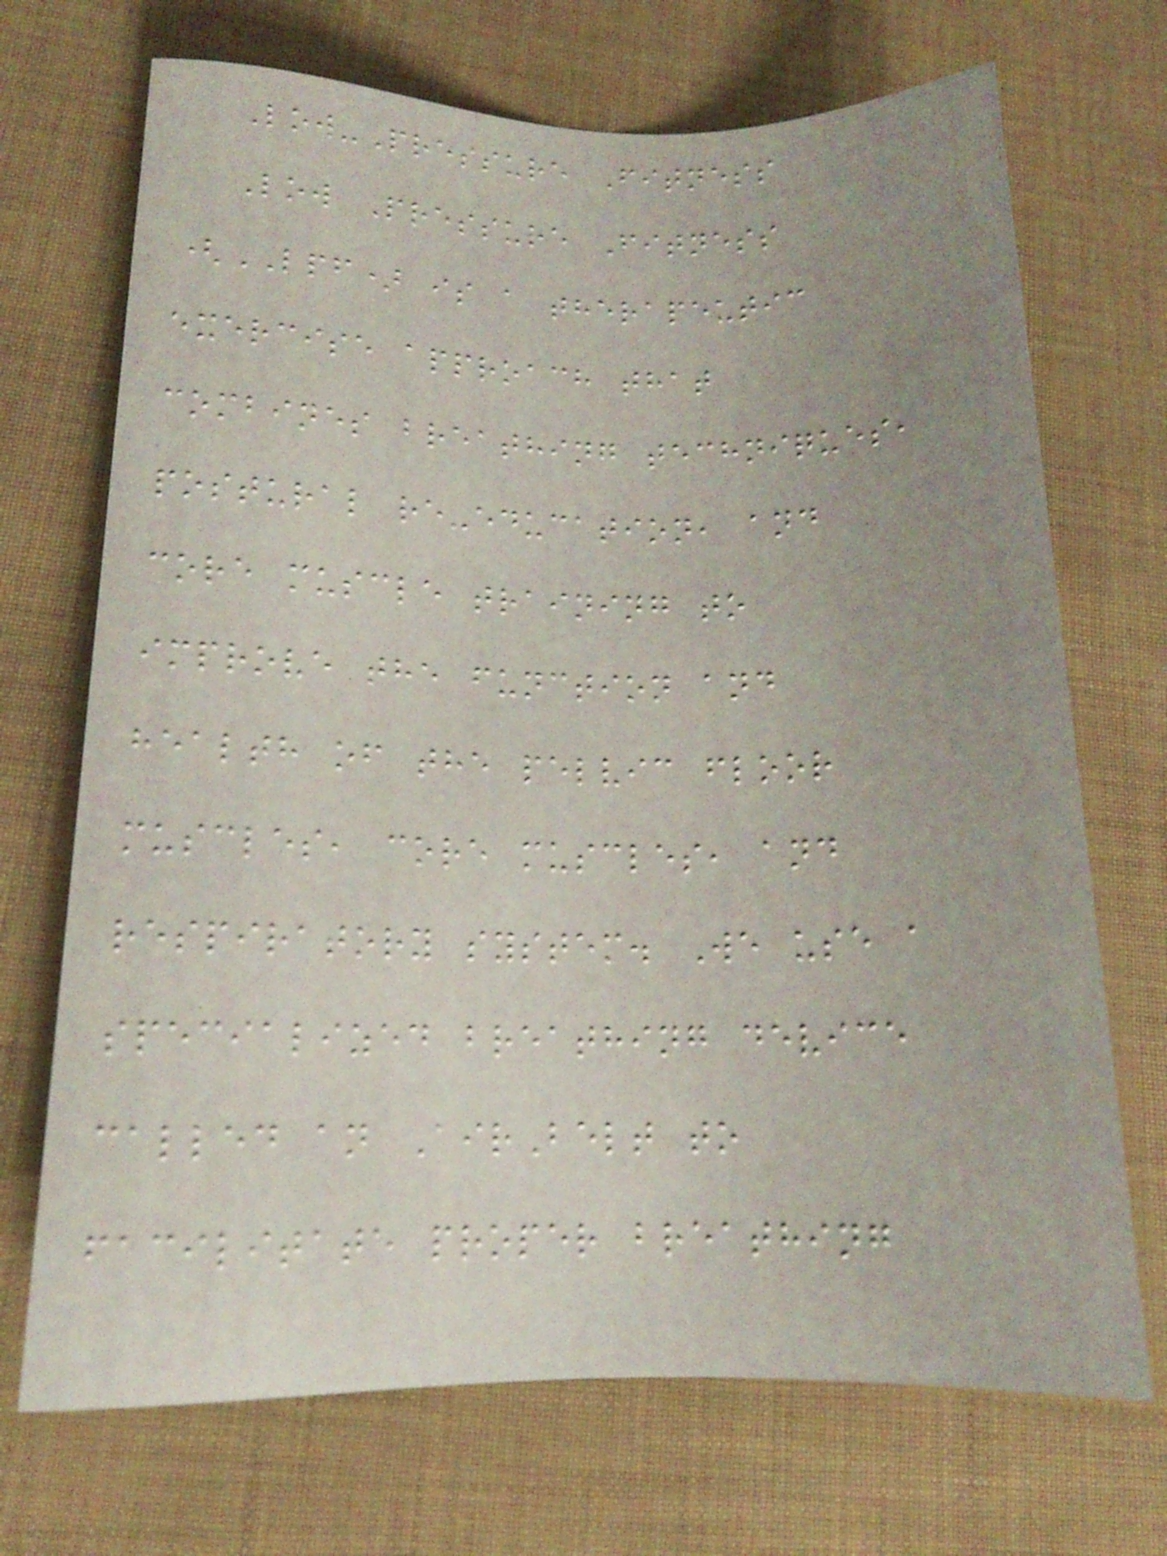Low-Pressure Fitness
Low Pressure Fitness
(LPF) is a therapeutic
exercise approach that
combines breathing techniques,
postural re-education, and
core muscle training to
improve the function and
health of the pelvic floor
muscles, core muscles, and
respiratory system. We use a
specialized breathing device
called an AirBelt to
facilitate proper breathing
